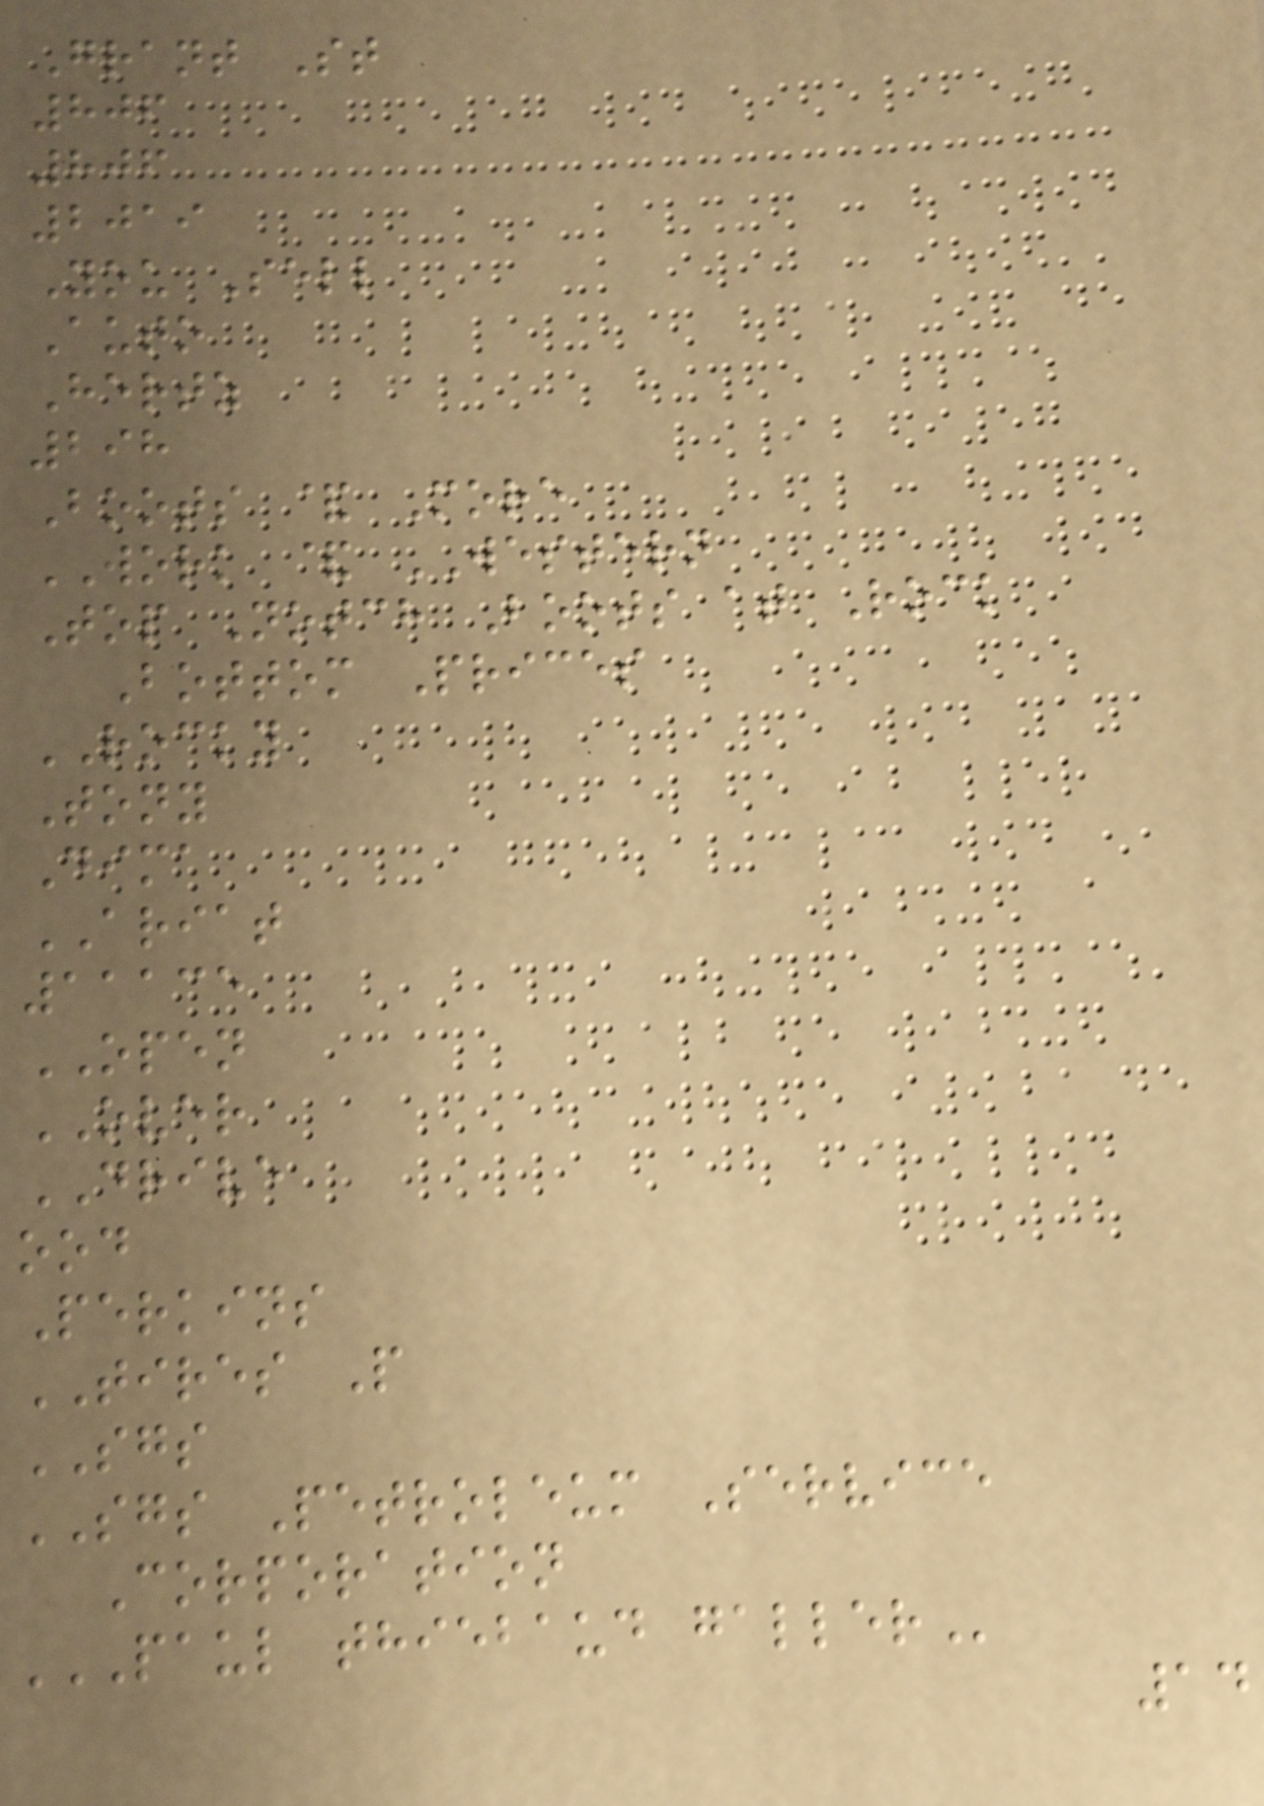Grant St
806
806
2019
You Sell
Auto
Hertz
298
Boots & More
WORK & WESTERN
Top Notch Boots at Rock
Bottom Prices
ROCKY
Tony
Dima
ARIAT
11135
OPEN
OVER
DRIVE
ood
Perkins
TIRES P
SGS
SGS Petroleum Service
Corporation
PAUL THIEBAUD GALLER
14
